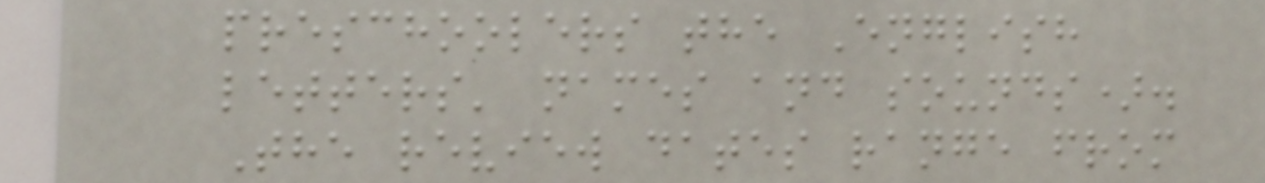preschoolers the English
letters' names and sounds).
The review dates range from
